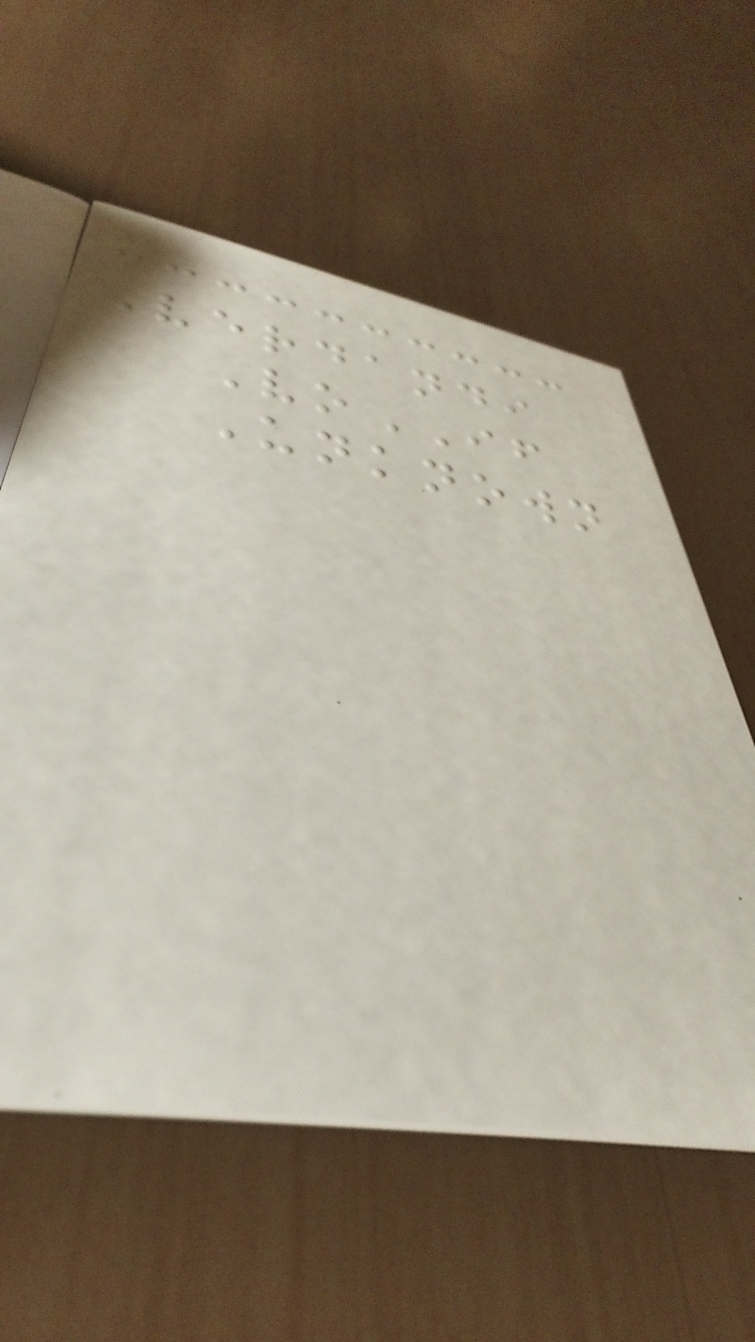Verdandi
VoIF
Unknown
